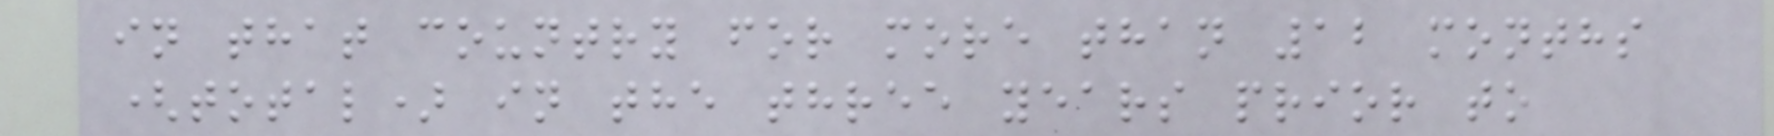in that country for more than 12 months
(total) in the three years prior to
